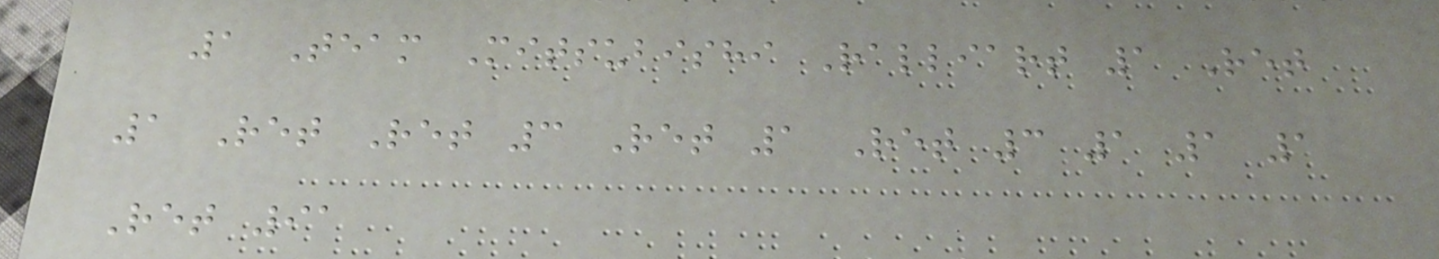1 Team Mitsubishi Ralliart 1 Ret
1 Ret Ret 3 Ret 1 Ret 3 1 1 1
Ret 91
